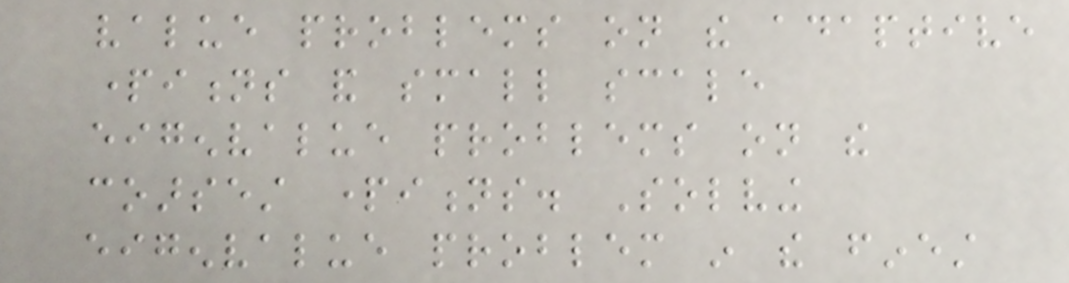value problems on the adaptive
partitions and small scale
eigenvalue problems on the
coarsest partitions. Solving
eigenvalue problem in the finest
